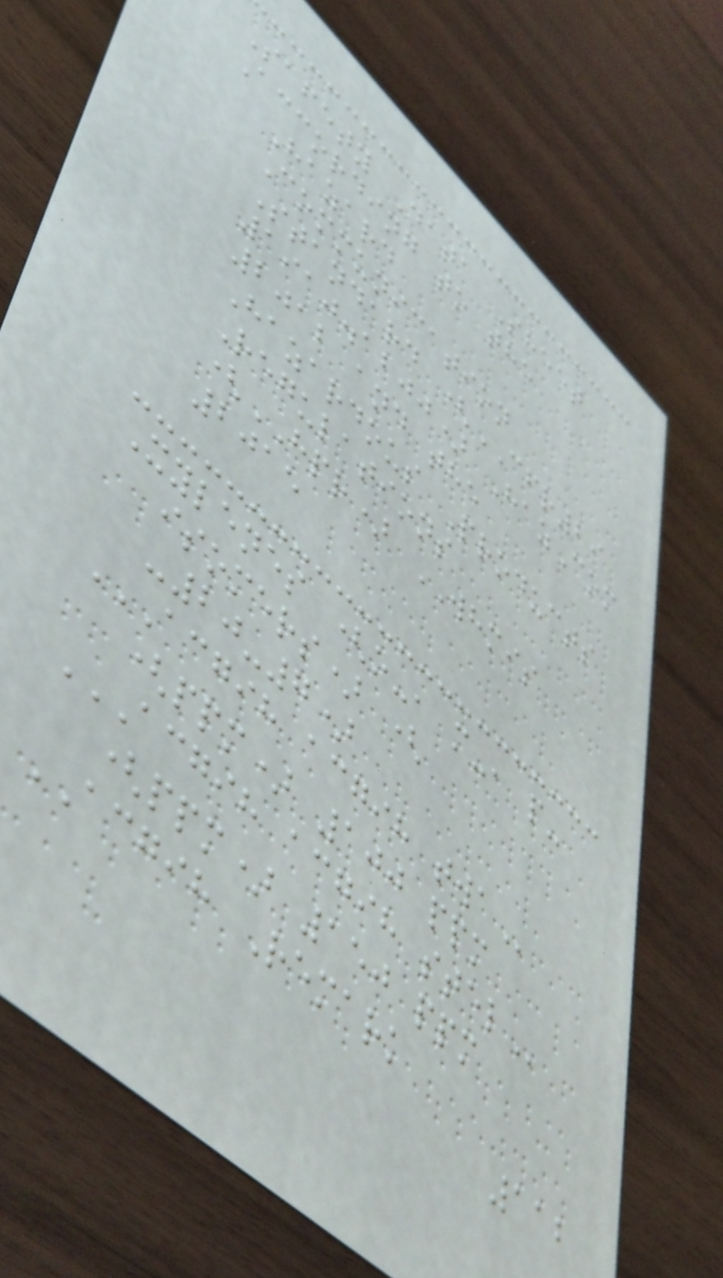Safety Data Sheet
According to the
Hazard
Communication
Standard (CFR29
1910.1200) HazCom
2012 and the
Hazardous Products
Regulations
(HPR) WHMIS
2015
Xylenes (o-, m-, p-
isomers) (
-20-7)
ACGIH ACGIH TWA
(ppm) 100 ppm
ACGIH ACGIH STEL
(ppm) 150 ppm
ACGIH Remark
112
